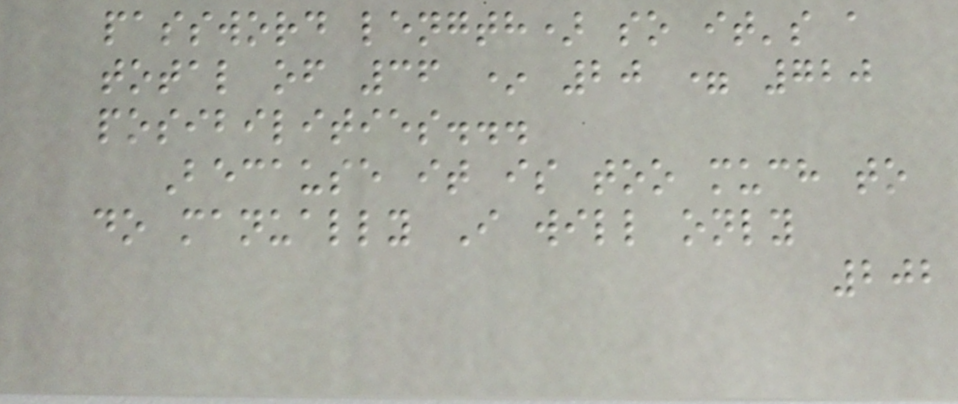password length) so it's a
total of 36 * 20 = 720
posibilities...
Because it is too much to
do manually I will only
202
